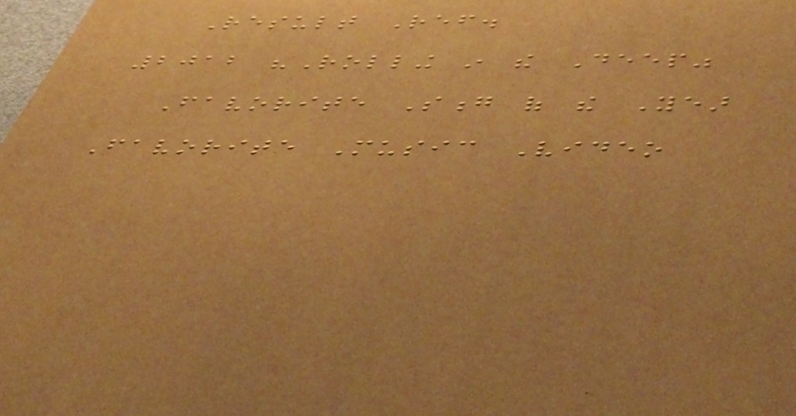Result Ref.
2012 "Rolling in the Deep"
Favorite Song of the Year
Favorite Music Video
